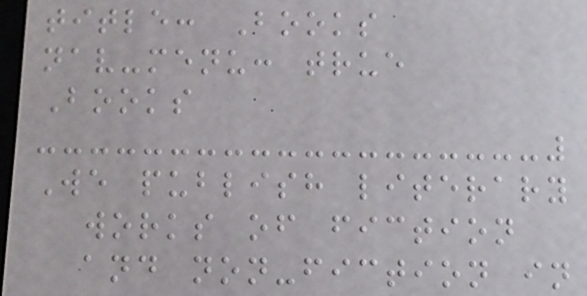title: Books
nav-menu: true
Books
We publish literary
works of fiction
and non-fiction in
